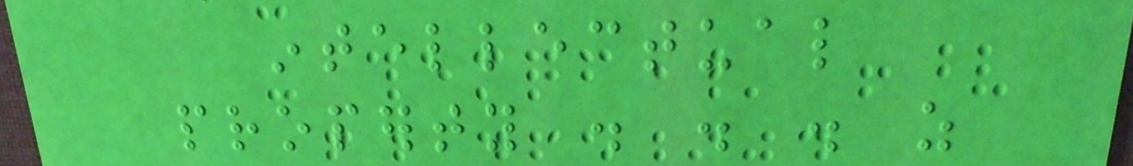intellectual
property . . . as
